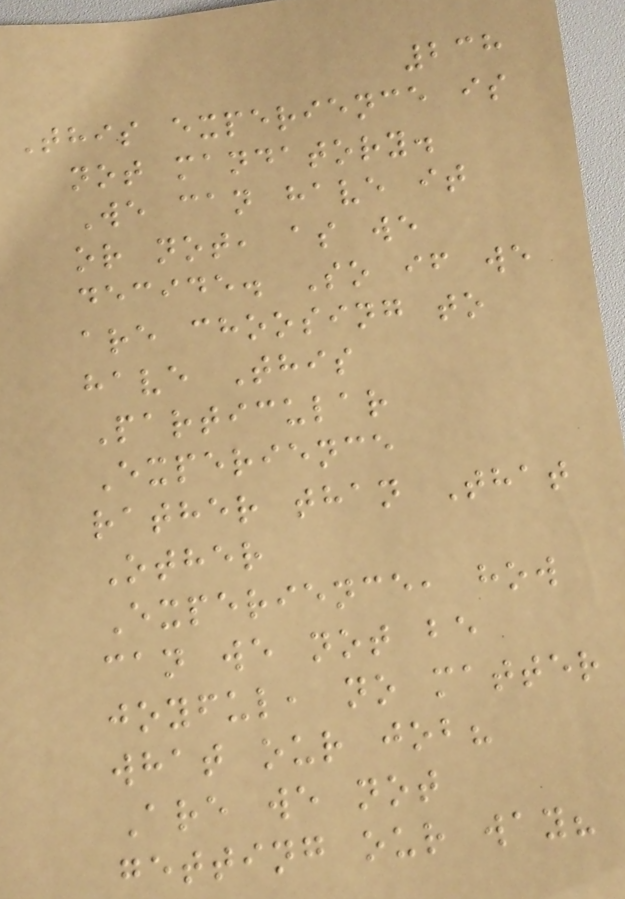238
This experience is
not mandatory.
We can have it
or not, as we
decide. So if we
are choosing to
have This
Particular
Experience
rather than That
Other
Experience, how
can we not be
joyful, no matter
what our job?
Are we not
getting our way?
